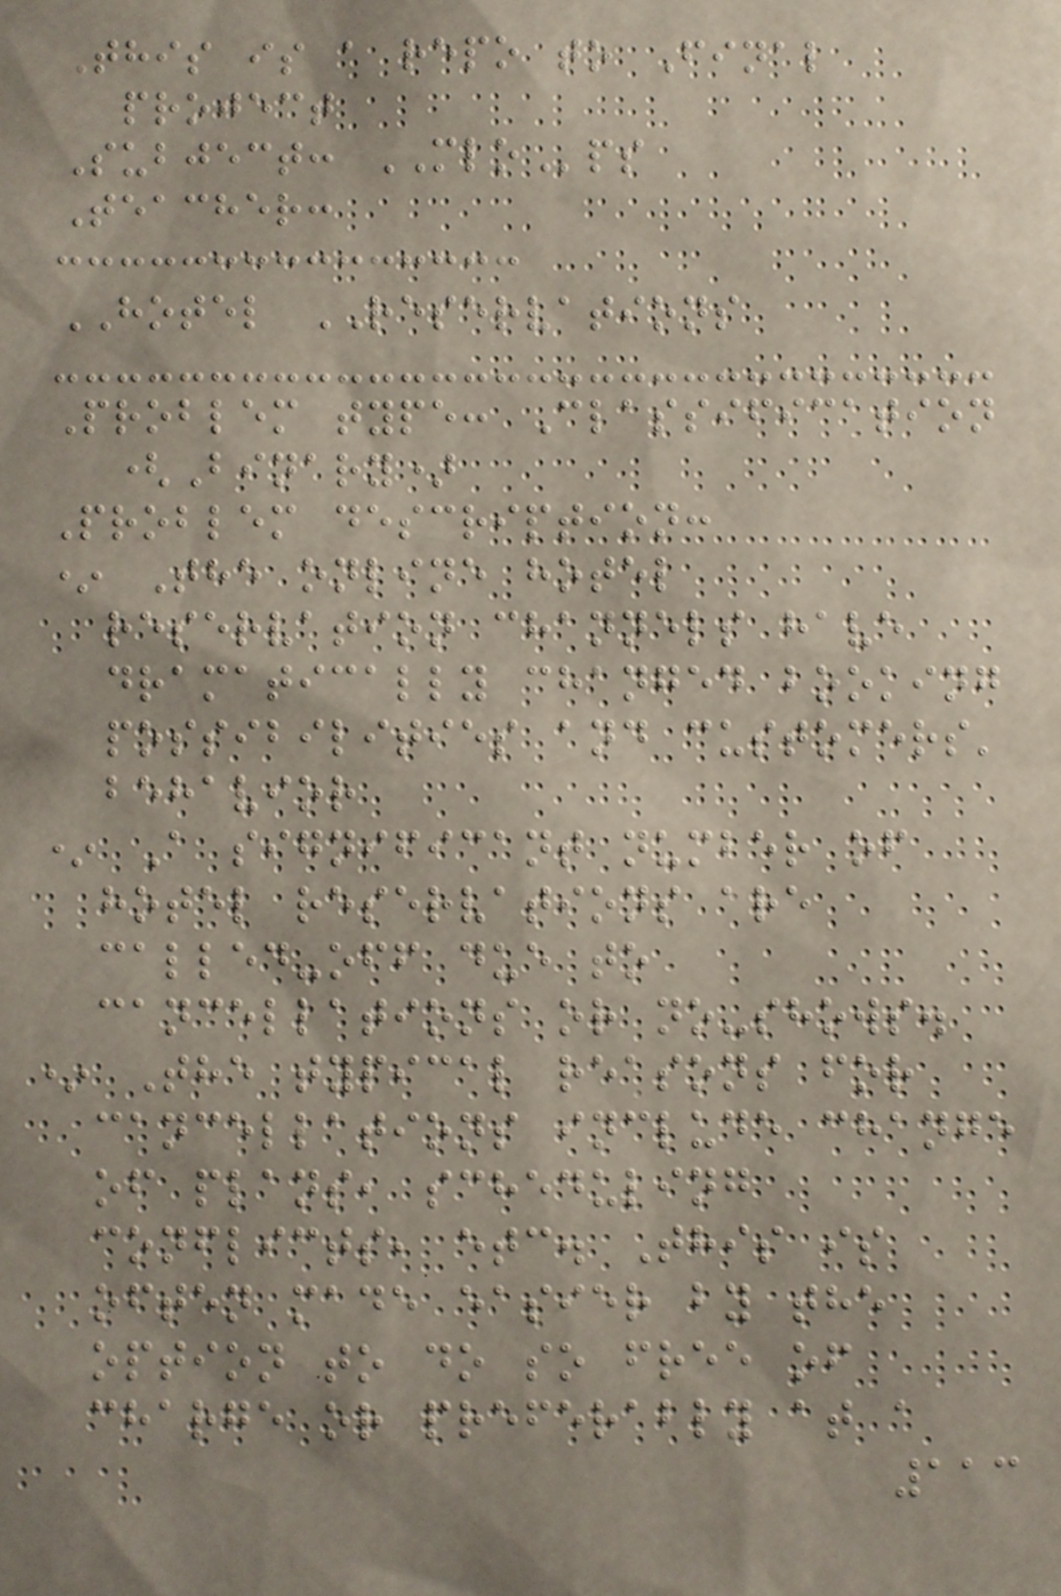This is a repo to Final
project
Subject: MLOps
Teacher:
HOTEL RESERVATIONS
Problem type: Classification
(Binary)
Problem description:
* The online hotel
reservation channels have
dramatically changed booking
possibilities and customers'
behavior
* A significant number of
hotel reservations are
called-off due to
cancellations or no-shows.
* The typical reasons for
cancellations include change
of plans, scheduling
conflicts, etc. This is
often made easier by the
option to do so free of
charge or preferably at a
113
